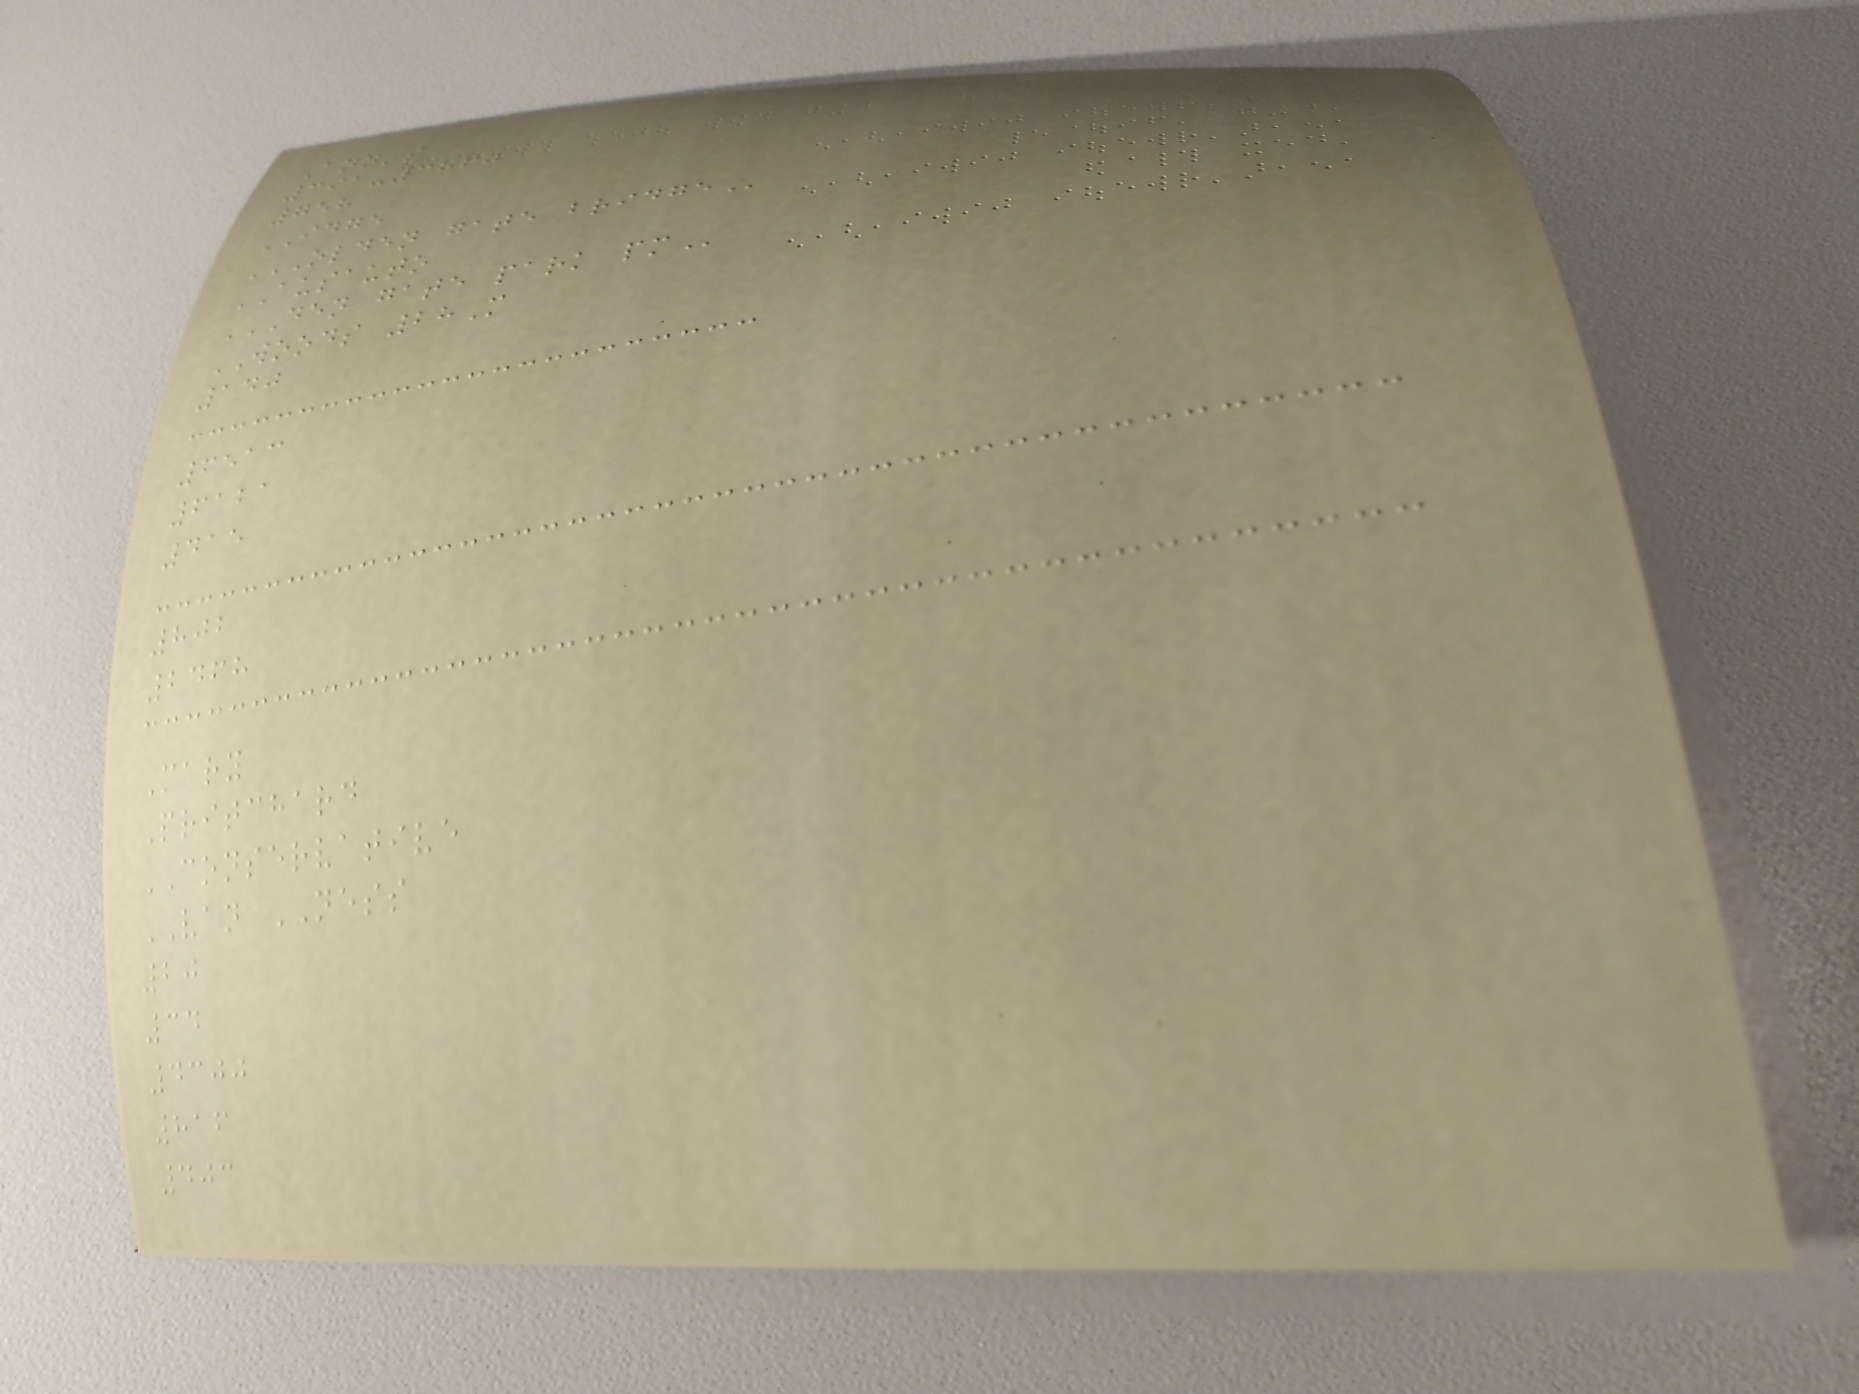Ann's
391-3860
758
IDGE
OLDEN GATE BRIDGE
AUSAUTO
DEN GATE PARK PM
WOODS 28M
140
6513
6121
415
802
2468
Mary
Pritchard
CONSERVATIVE
VAN NESS
20
34
4300
816
403
